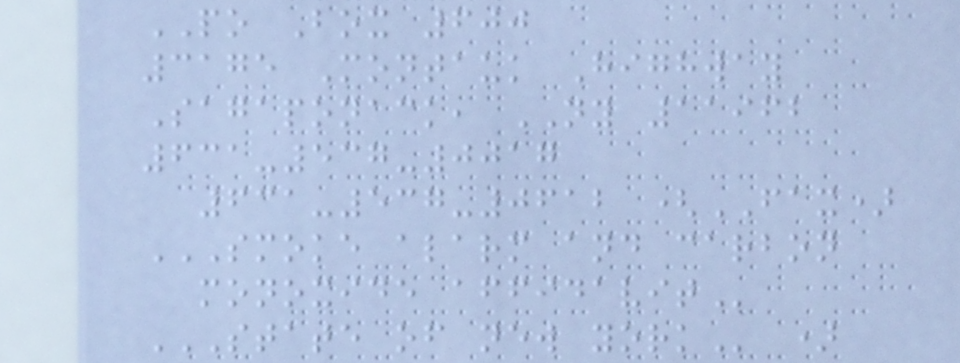PO Box 600
3175 Montauk Highway
Sagaponack, NY 11962
631-537-0017
631-537-0612 (FAX)
SMOKE ALARM AND CARBON
MONOXIDE AFFIDAVIT
STATE OF NEW YORK )
